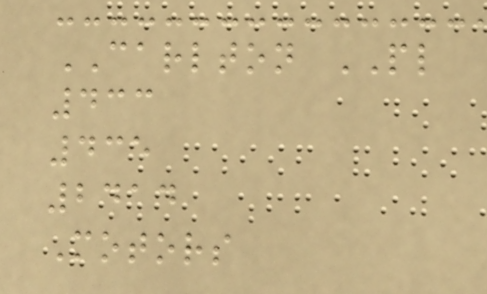CARLTON PL
433
435
2414
Motors
